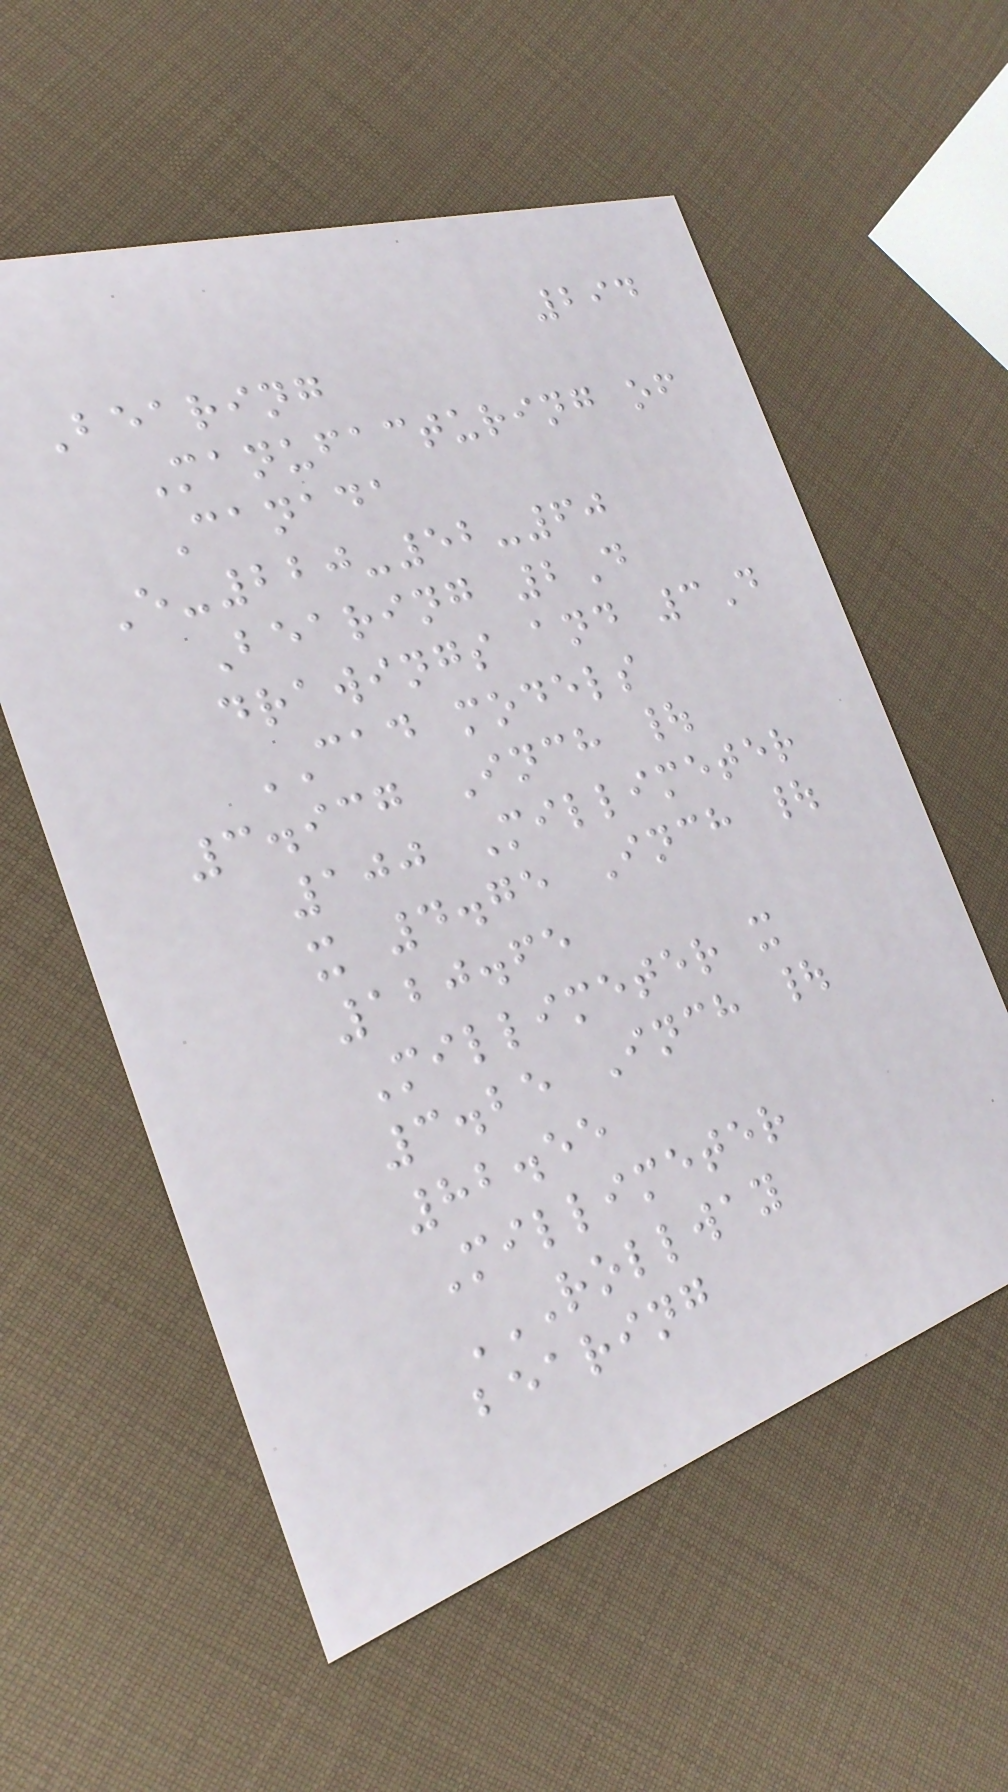294
Bearing
Manufacturing of
Canada
E-220-52-60
Bearing 2D
drawings and 3D
CAD models
3.937 Inch |
100 Millimeter
x 4.75 Inch |
120.65
Millimeter x
3.25 Inch |
82.55
Millimeter
ROLLWAY
BEARING
